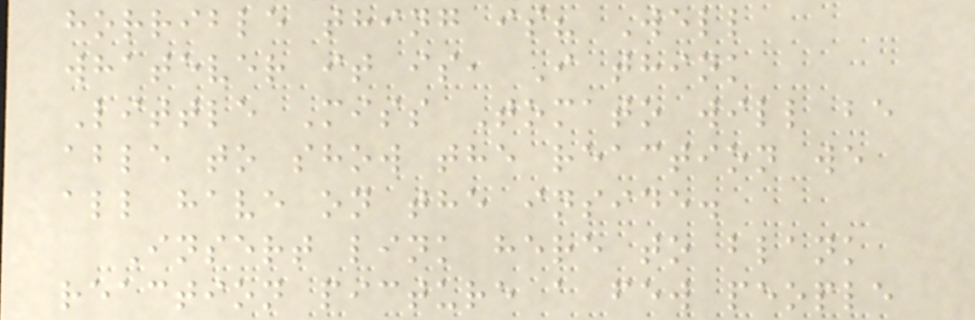horrible thing is? Well
whatever it is, I think
Little Miss Tomato will be
able to show the reaction we
all have on the inside.
Insert link here to blank
reaction picture a few people
